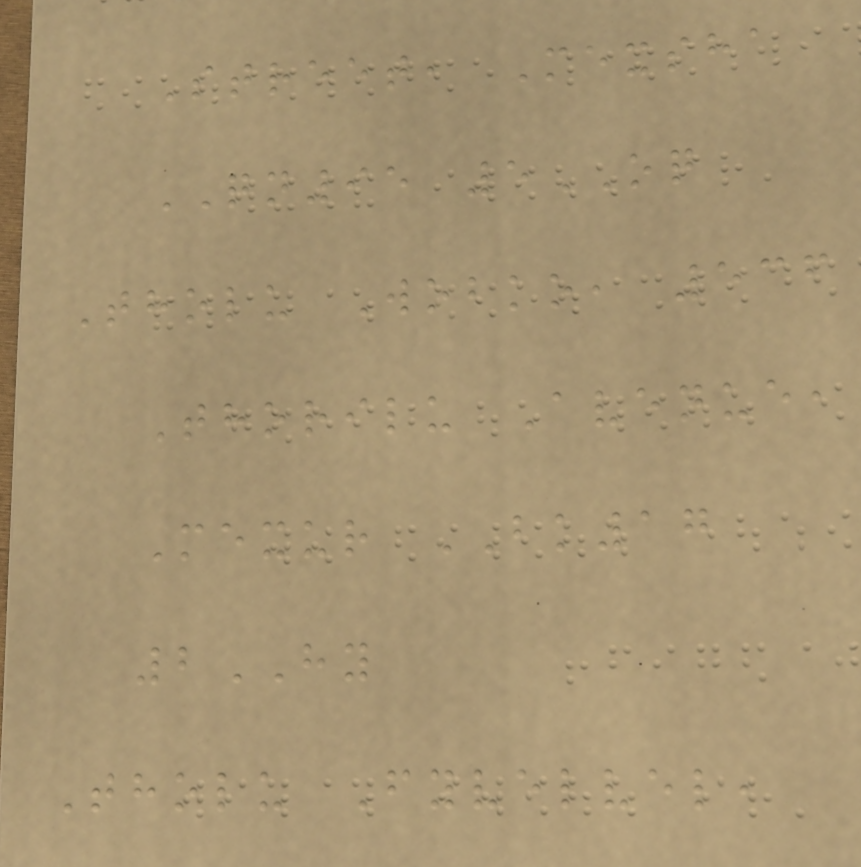Street, Mexsha
QN95 5OQ
Tholu Wobko, 536
Thorilu Avenue,
Mexur BK17
2HY
Tholu Fyvelvel,
